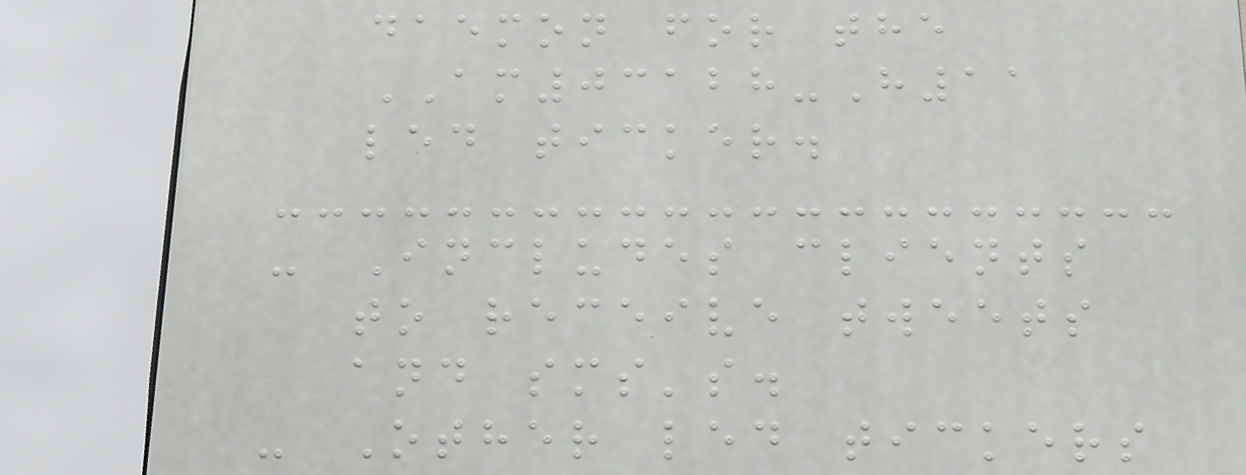daemon for the
AM03128-H11
led ticker.
- Includes clients
to receive tweets
and sms's.
- Other led tickers
